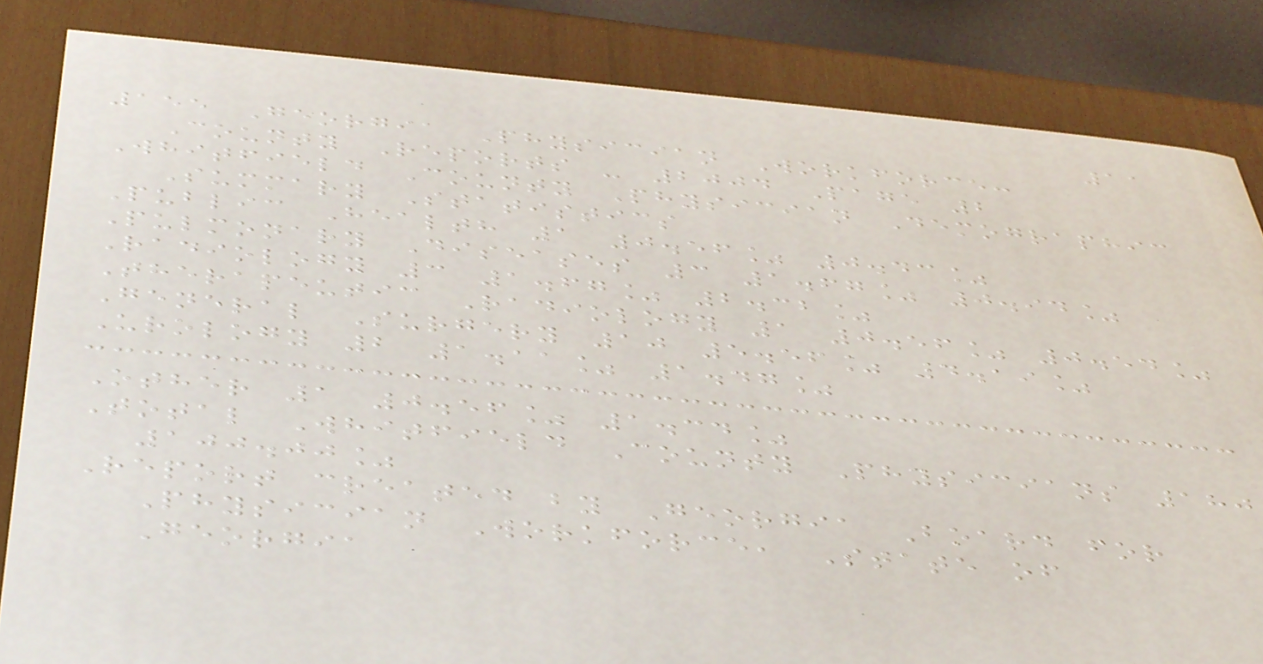11
155 Georgia Physician Workforce:
County Reports - 2004 Page 2
Whitfield County Physician Demographic
Summary Statistics
Public Health 1 0.56% 0.43%
Pulmonary Diseases 3 1.67% 0.94%
Radiology 3 1.67% 2.32%
Therapeutic Radiology 1 0.56% 0.54%
General Surgery 10 5.56% 4.19%
Urology 2 1.11% 1.47%
Other 1 0.56% 1.34%
Total Whitfield County Physicians 180
100.00%
Report created by Georgia Board for
Physician Workforce, State of
Georgia
